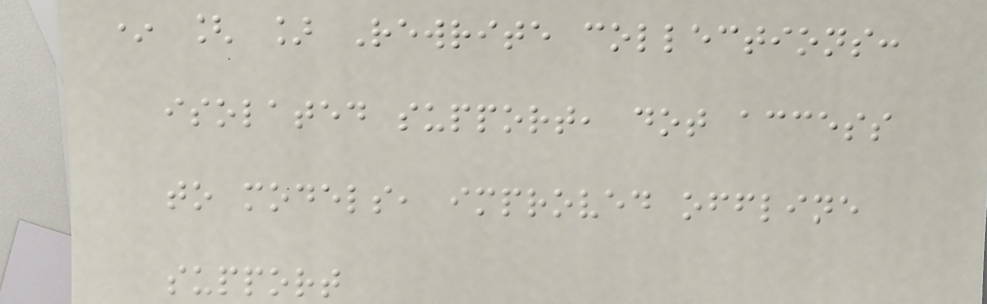* [ ] Rewrite collections:
isolated support, dot access
to models, improved offline
support
